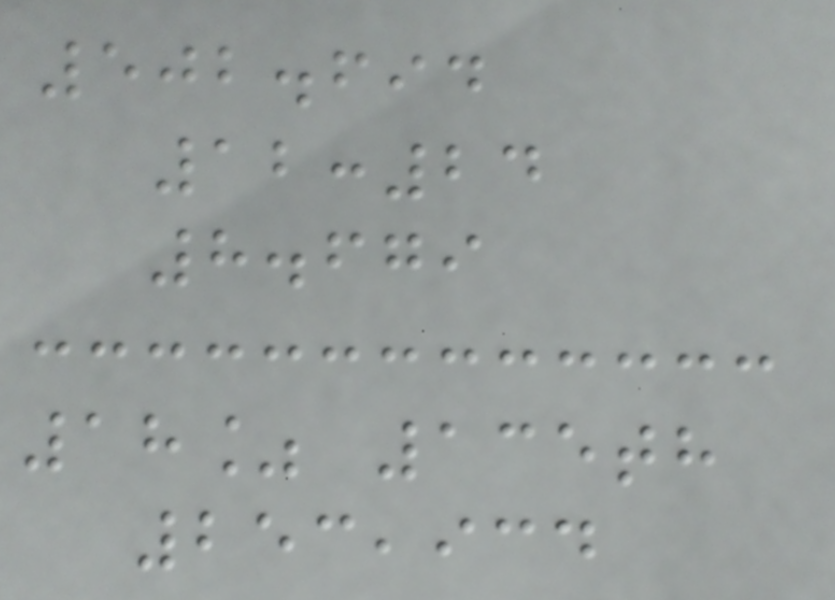502.694
12:24
8.679
18% 135th
253,934
